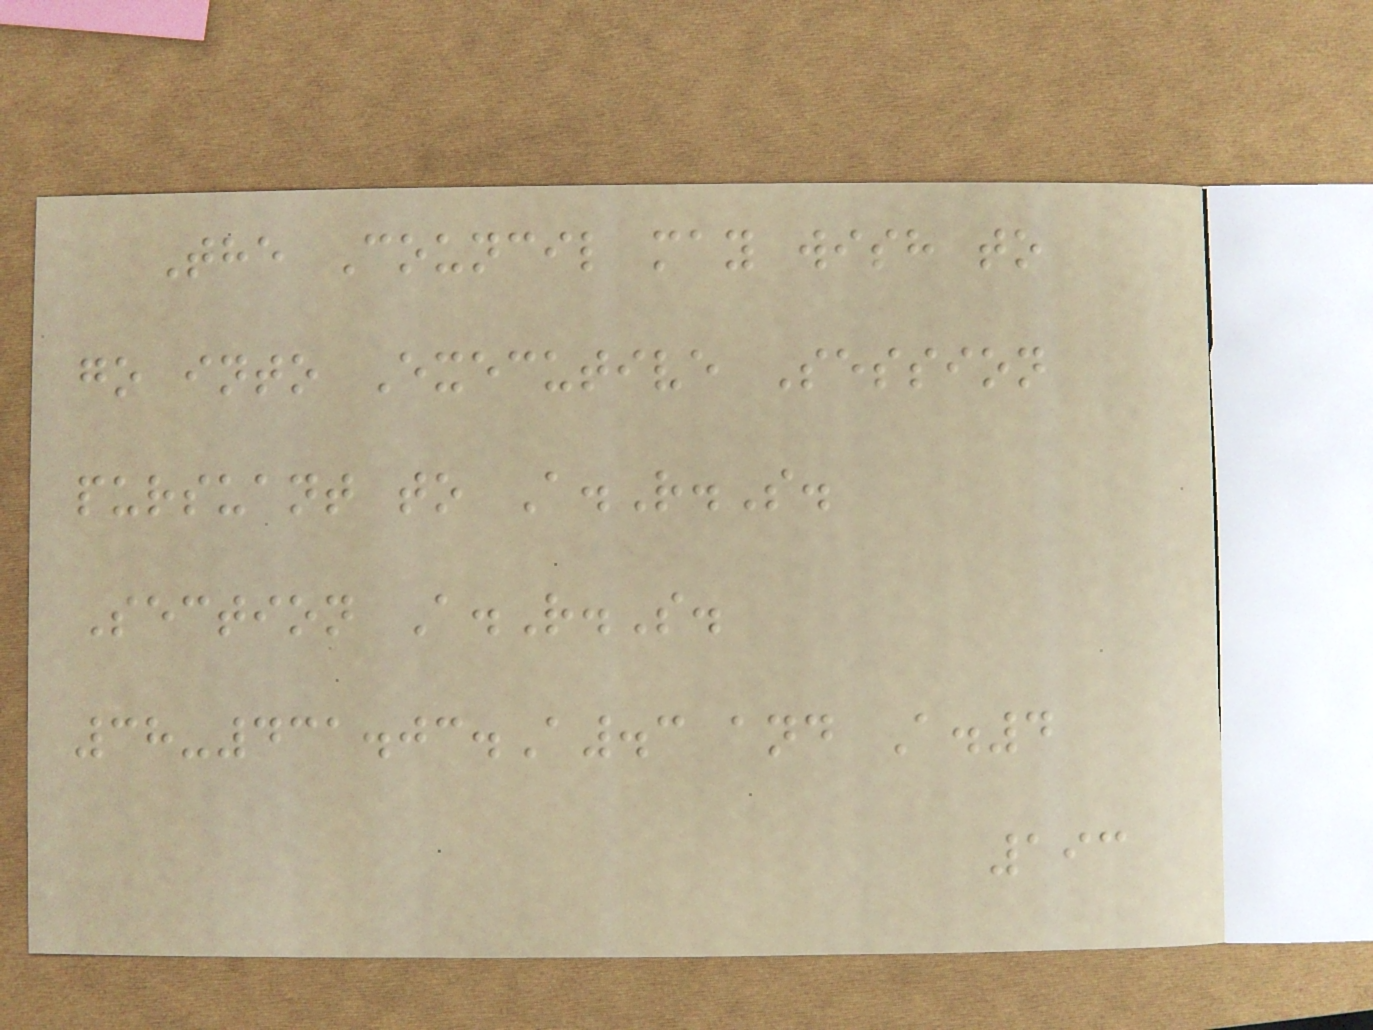The Council may wish to
go into Executive Session
pursuant to A.R.S.
Section A.R.S.
38-431.03.A.3 and A.4
193
